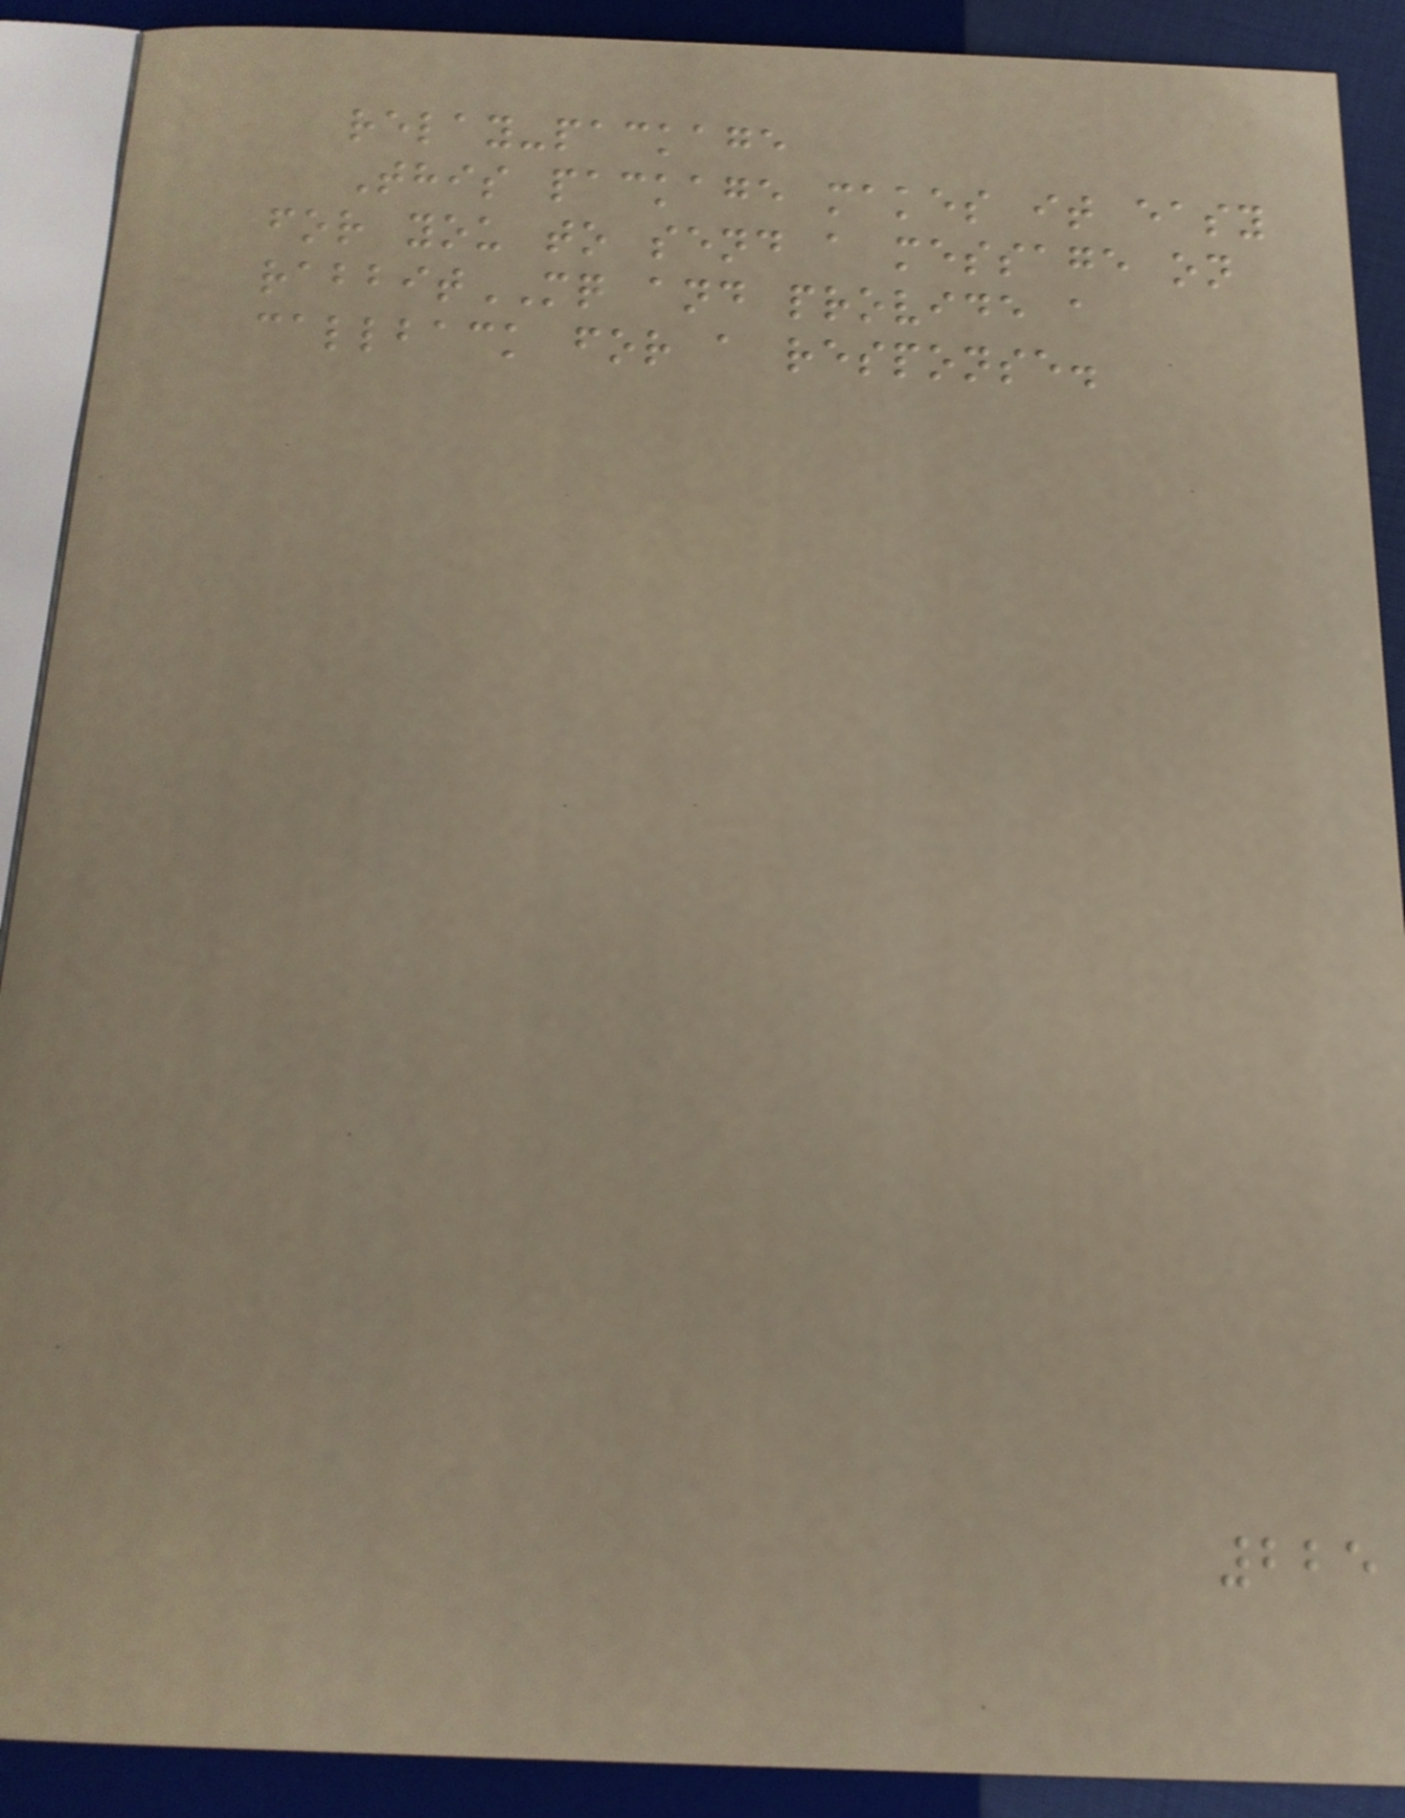relay-package
This package makes it easy
for you to send a message on
rabbitMQ and provide a
callback for a response.
225
